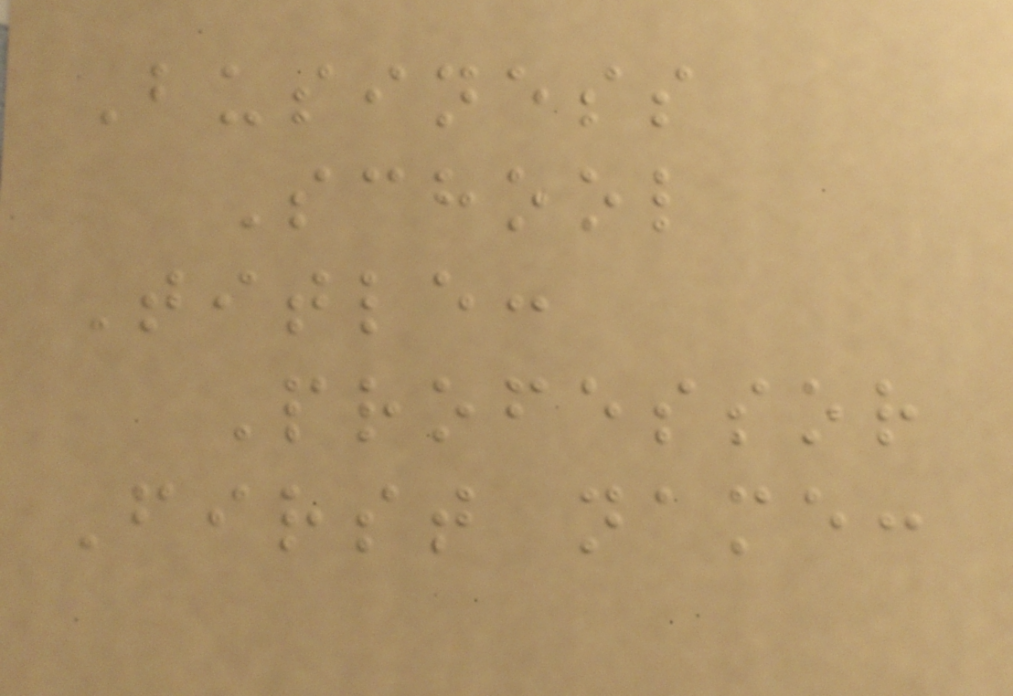Business
School
Title:
Professor
First name:
